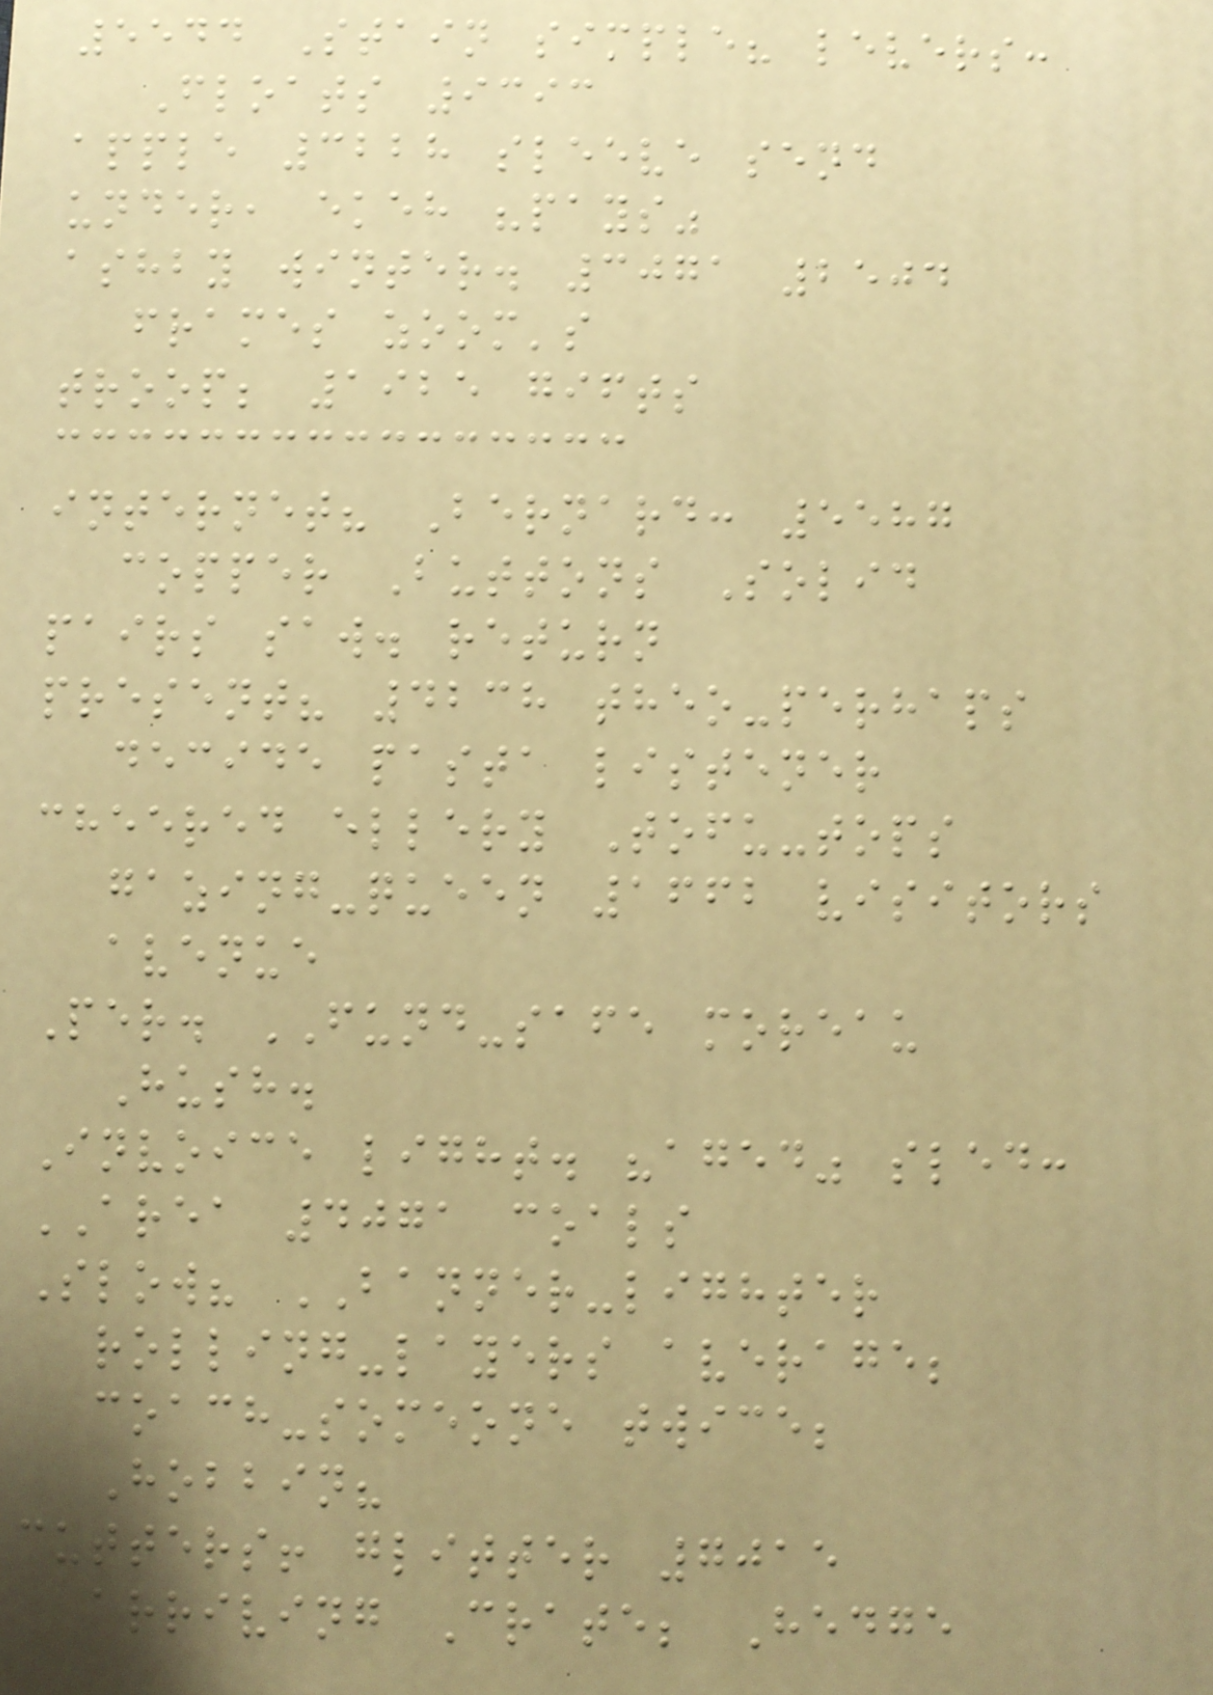5544 Stain simple? levers:
Floats 9393
apple 3228 sleeve send
under, ekeh "pays"
ashby winter. 3071 2504
frames zoom's
troop; 1925 gifts
internet? Bernard: 5587
copper Buttons Solid
pairs saw. return
present? 4238 theo-perhaps
decide pasta listener
cheered ellery Tofu-tops
gazing-queen 1662 visitors
avenue
Per. FUND-safe moreau
Hush.
Invoice light. "aged" sled:
AREA 4071 coals
Slow? BANNER-lighter
rolling-layers average;
coach-someone twice;
Hobbin?
cutters! glitter 7015
arriving Crate; Hedge
